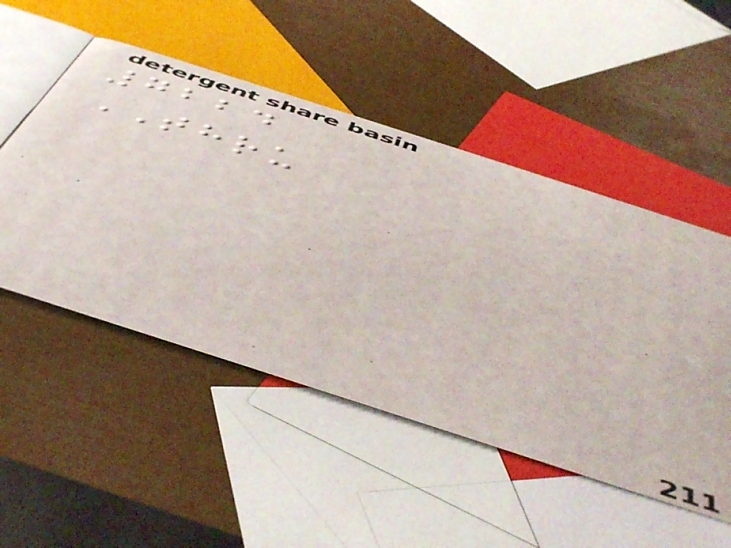7224
THRU
